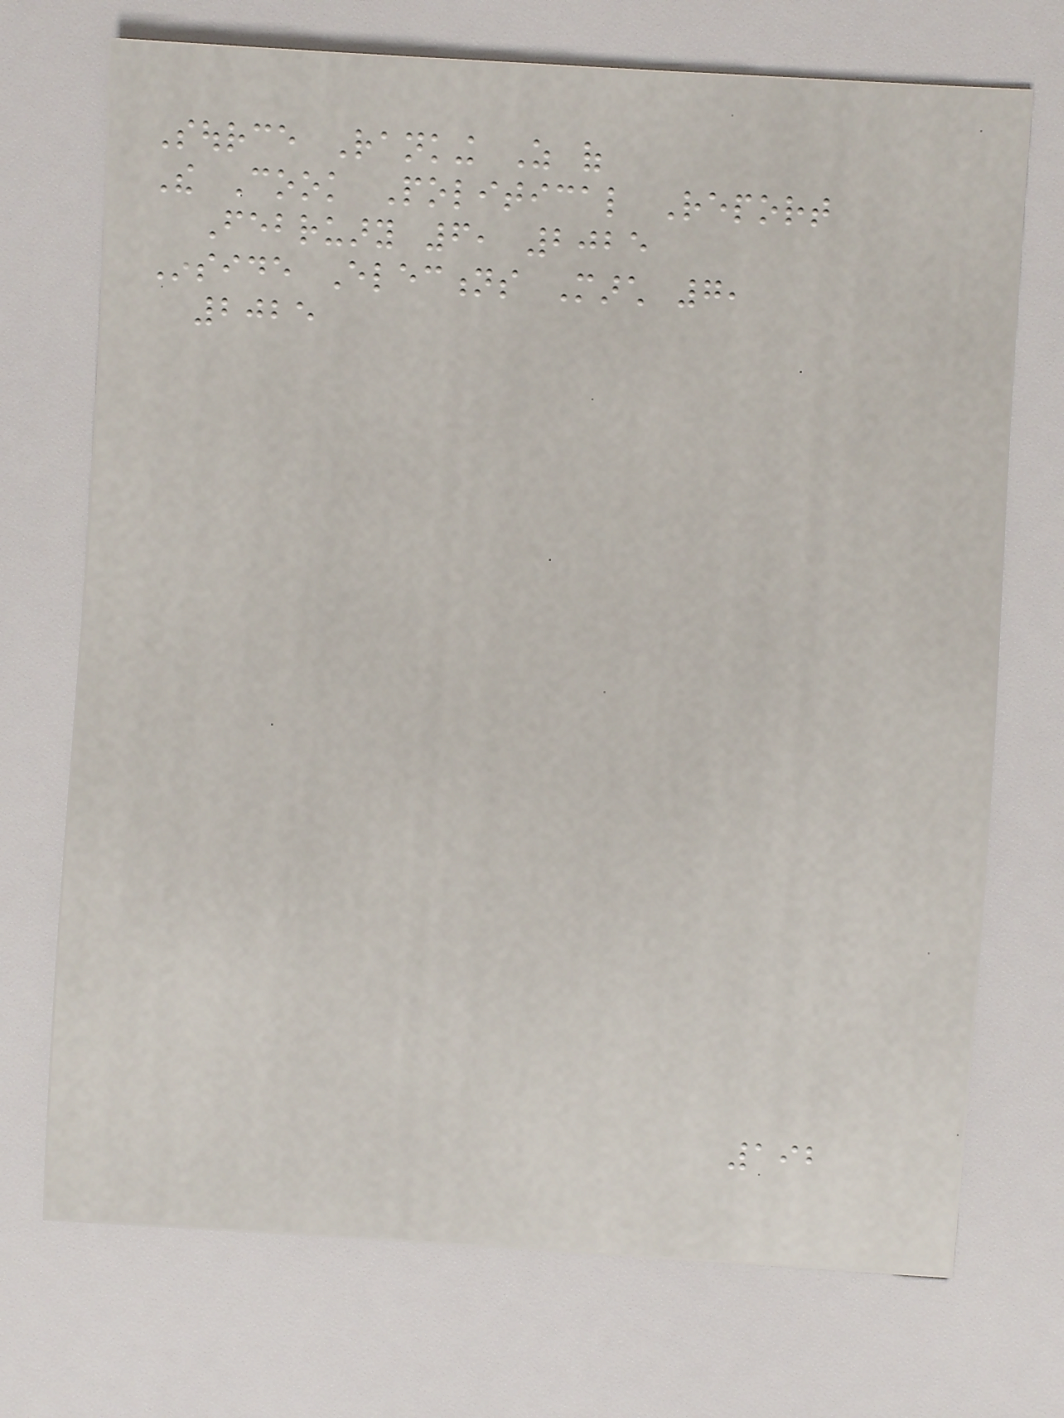Source Ranking As of
The Cook Political Report
February 6, 2025
Inside Elections March 7,
2025
192
